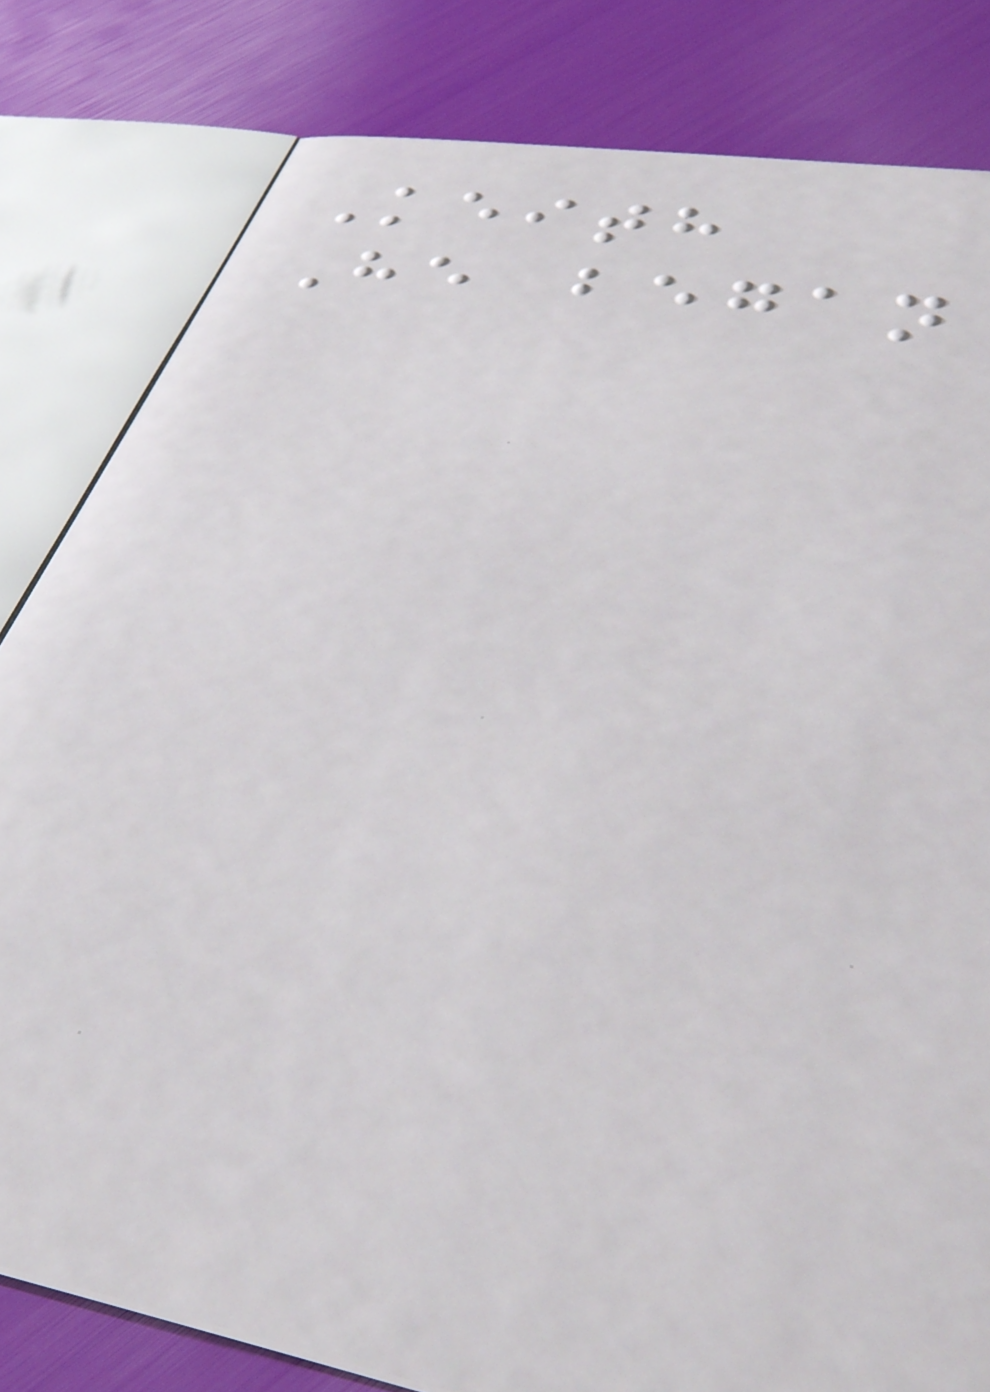Keith
He began
